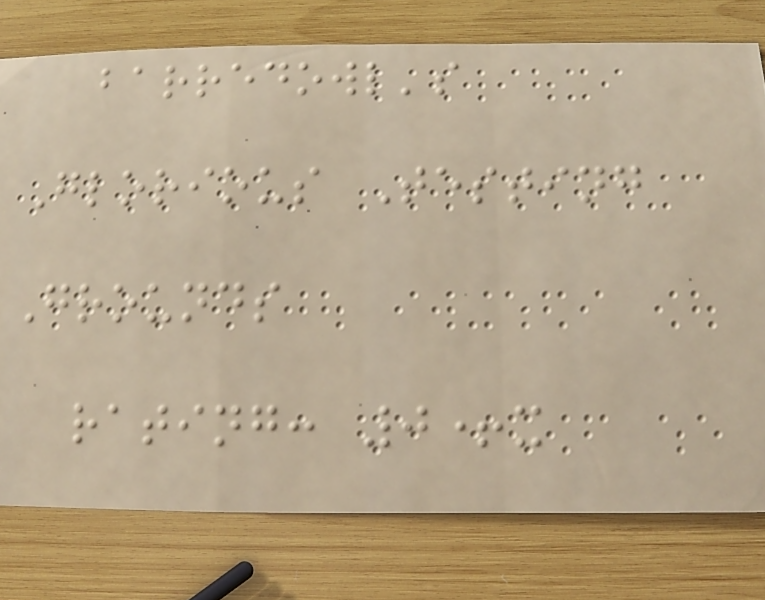barredowl's
Glorious Testing
Grounds
rating: 0+x
